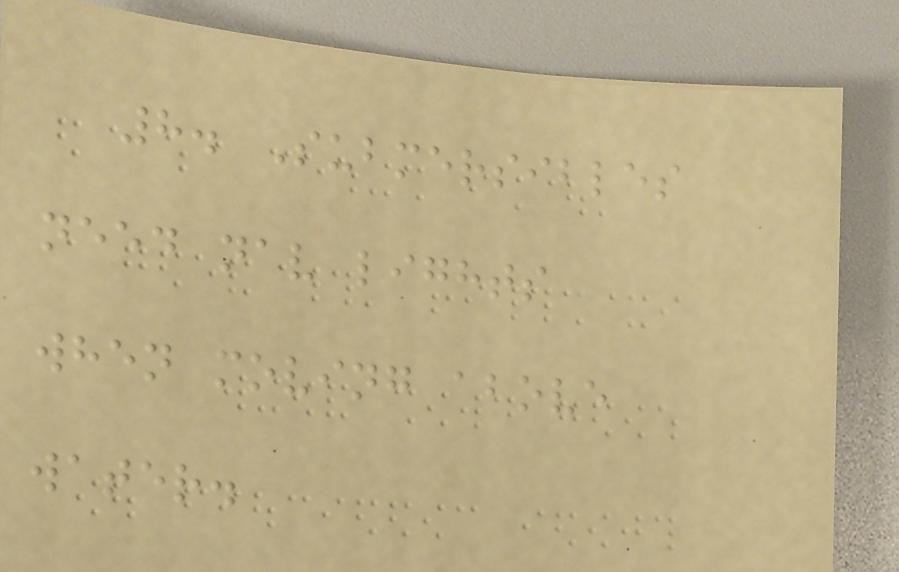8. Submersibles
need nav lights
when moving above
water.
